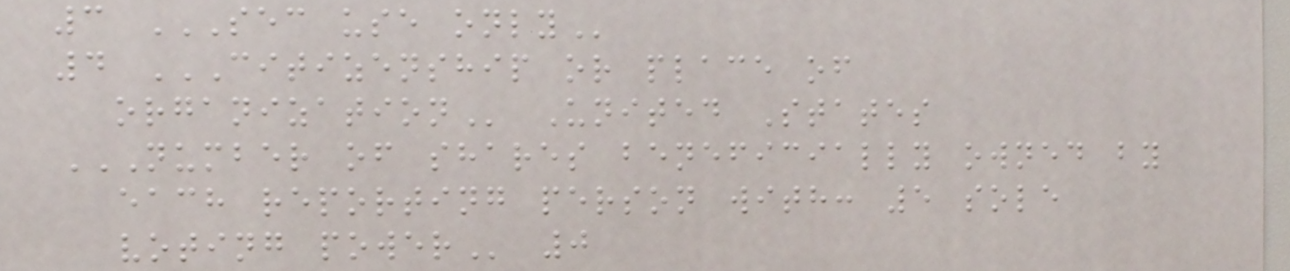3 SEC USE ONLY
4 CITIZENSHIP OR PLACE OF
ORGANIZATION United States
NUMBER OF SHARES BENEFICIALLY OWNED BY
EACH REPORTING PERSON WITH: 5 SOLE
VOTING POWER 0
